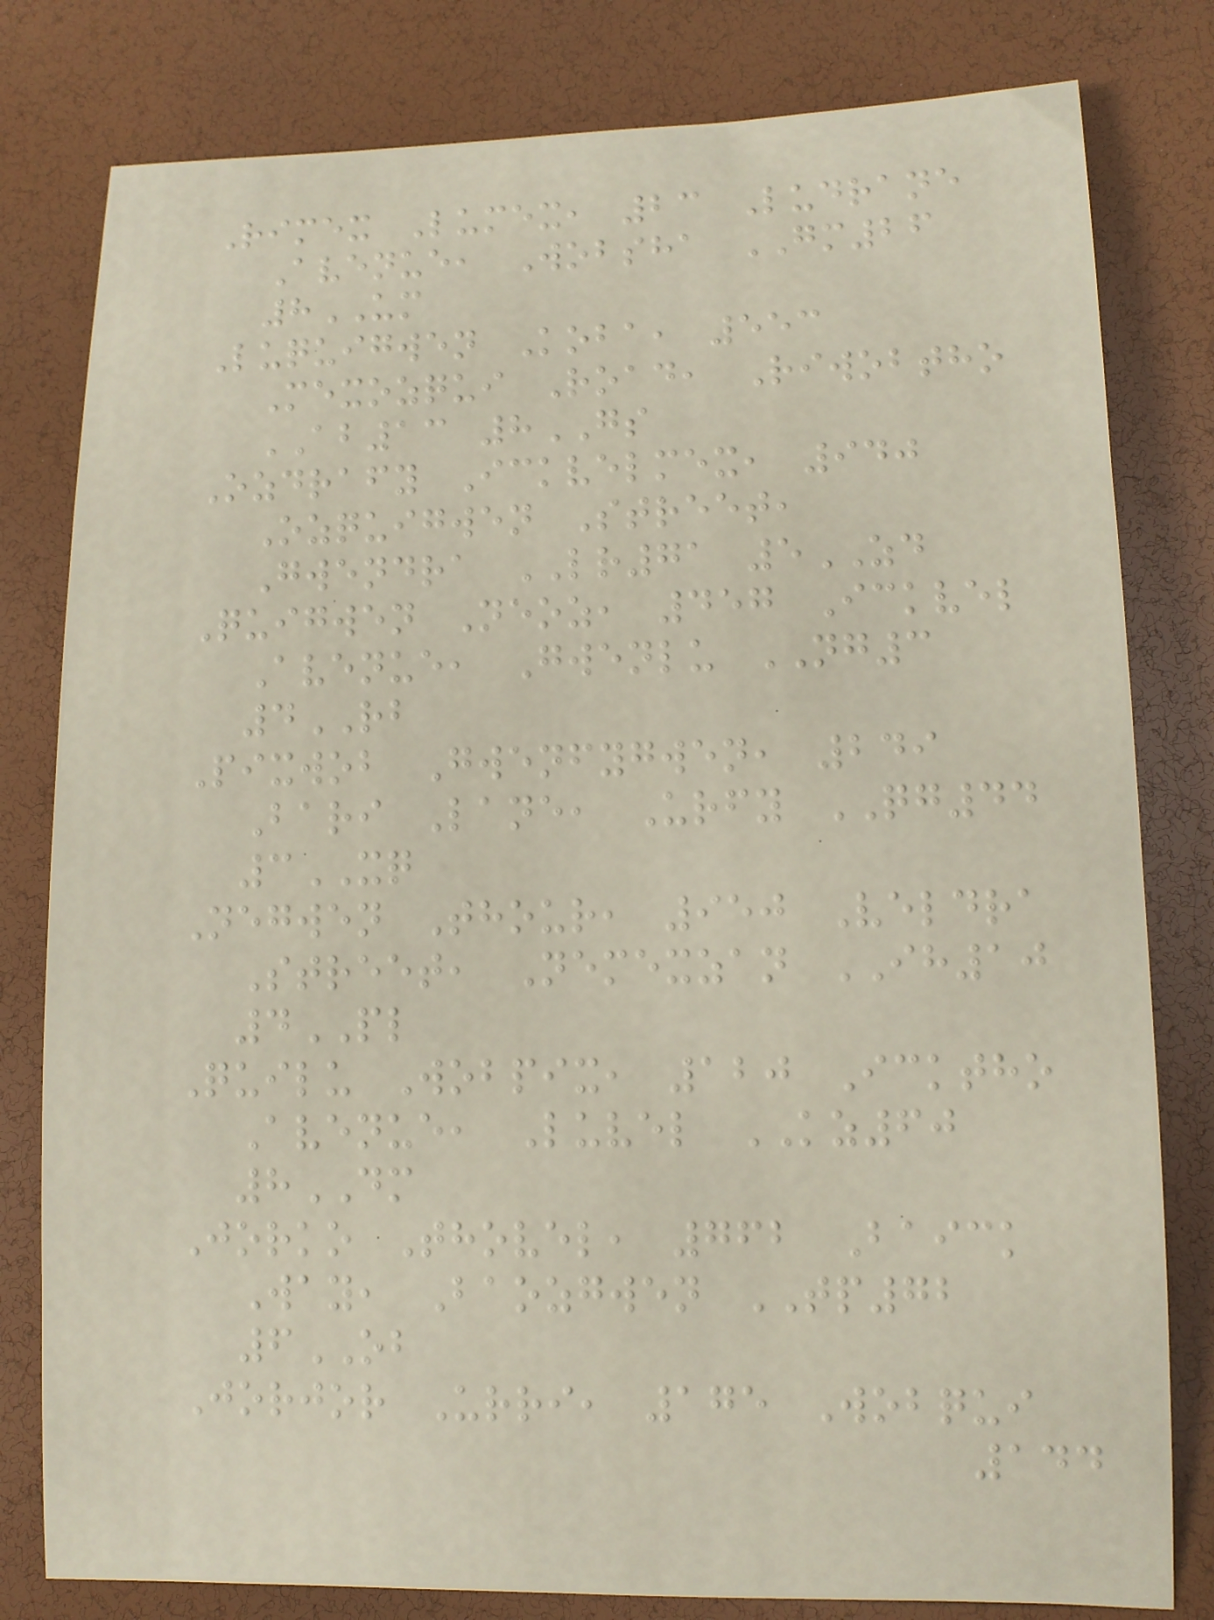Rimex Lumex, 23 Ludrane
Avenue, Wobsha GM26
8UM
Luquigwen Koba, 553
Mexozqui Road, Riwobtho
AB13 8GS
Ozdrafy Ickvelmex, 940
Ozquigwen Street,
Gwendra LR71 5ZD
Quigwen Neoz, 457 Ickvel
Avenue, Gwenlu NG3
4RB
Pixwob Gwenfygwen, 249
Bari Lane, Urfy QG44
3XQ
Negwen Thour, 950 Veldra
Street, Nemexzan IH10
4PL
Quilu Wobpix, 120 Icktho
Avenue, Luvel KZ60
8DM
Jorko Thovel, 762 Baick
Way, Baozgwen TP72
6OB
Jorjor Urri, 175 Wobqui
144
